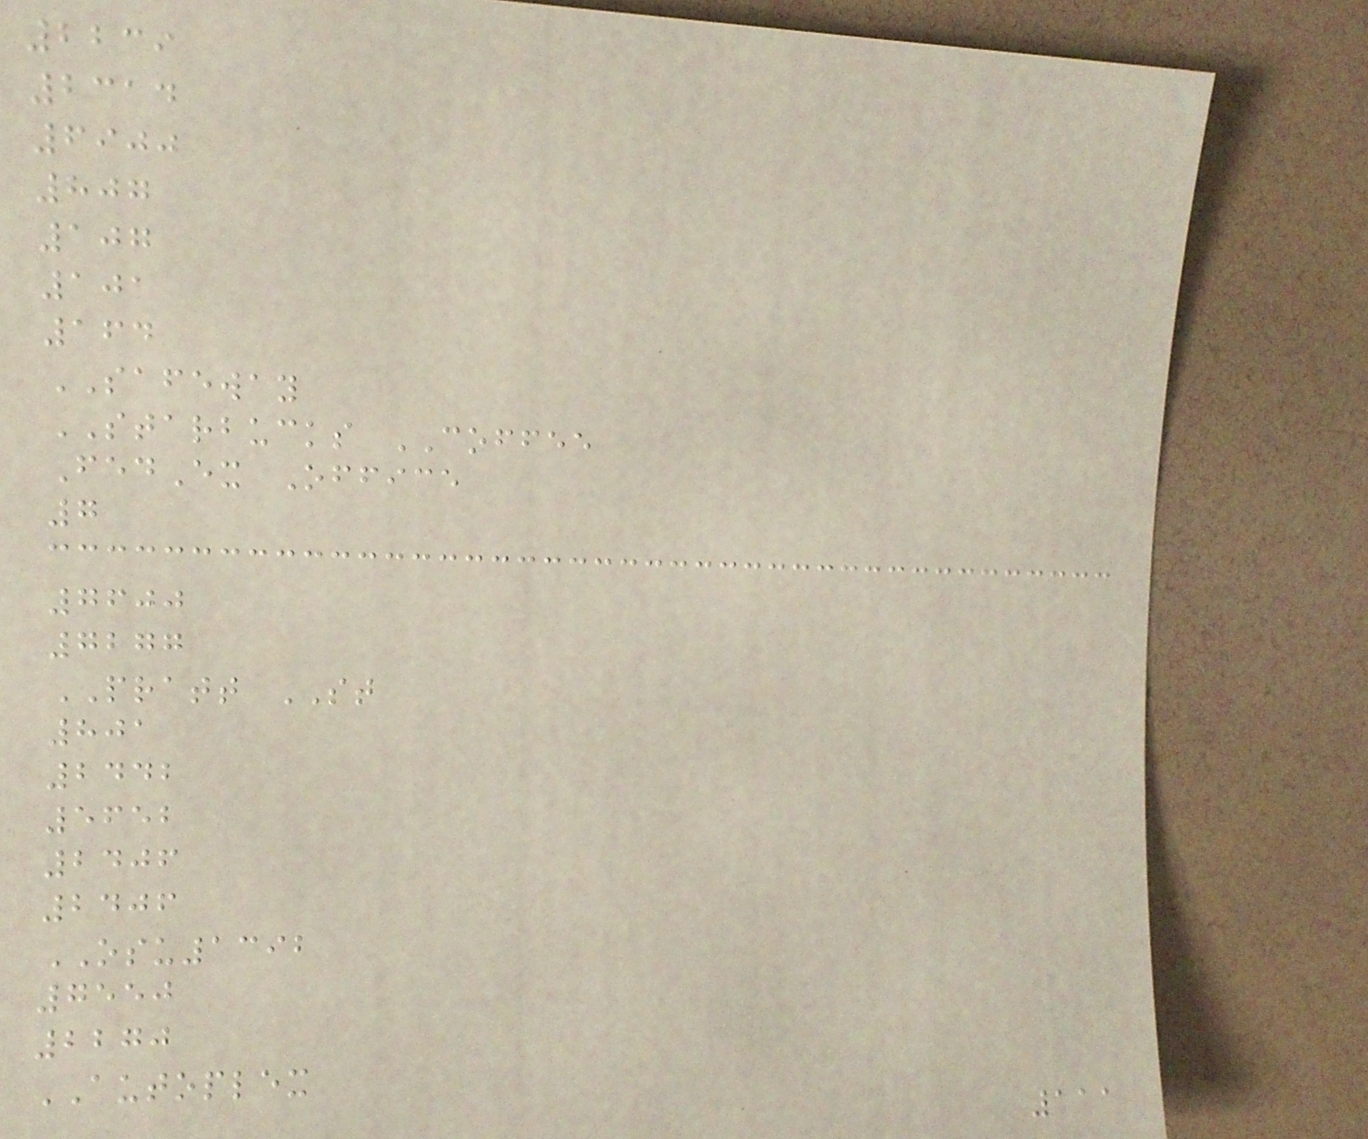2239
2314
6900
807
107
101
164
SAFEWAY
STARBUCKS COFFEE
FedEx Office
7
7600
7277
PRATT ST
801
2442
5652
2406
2406
OSU1392
7550
2270
AUTOPLEX
111
